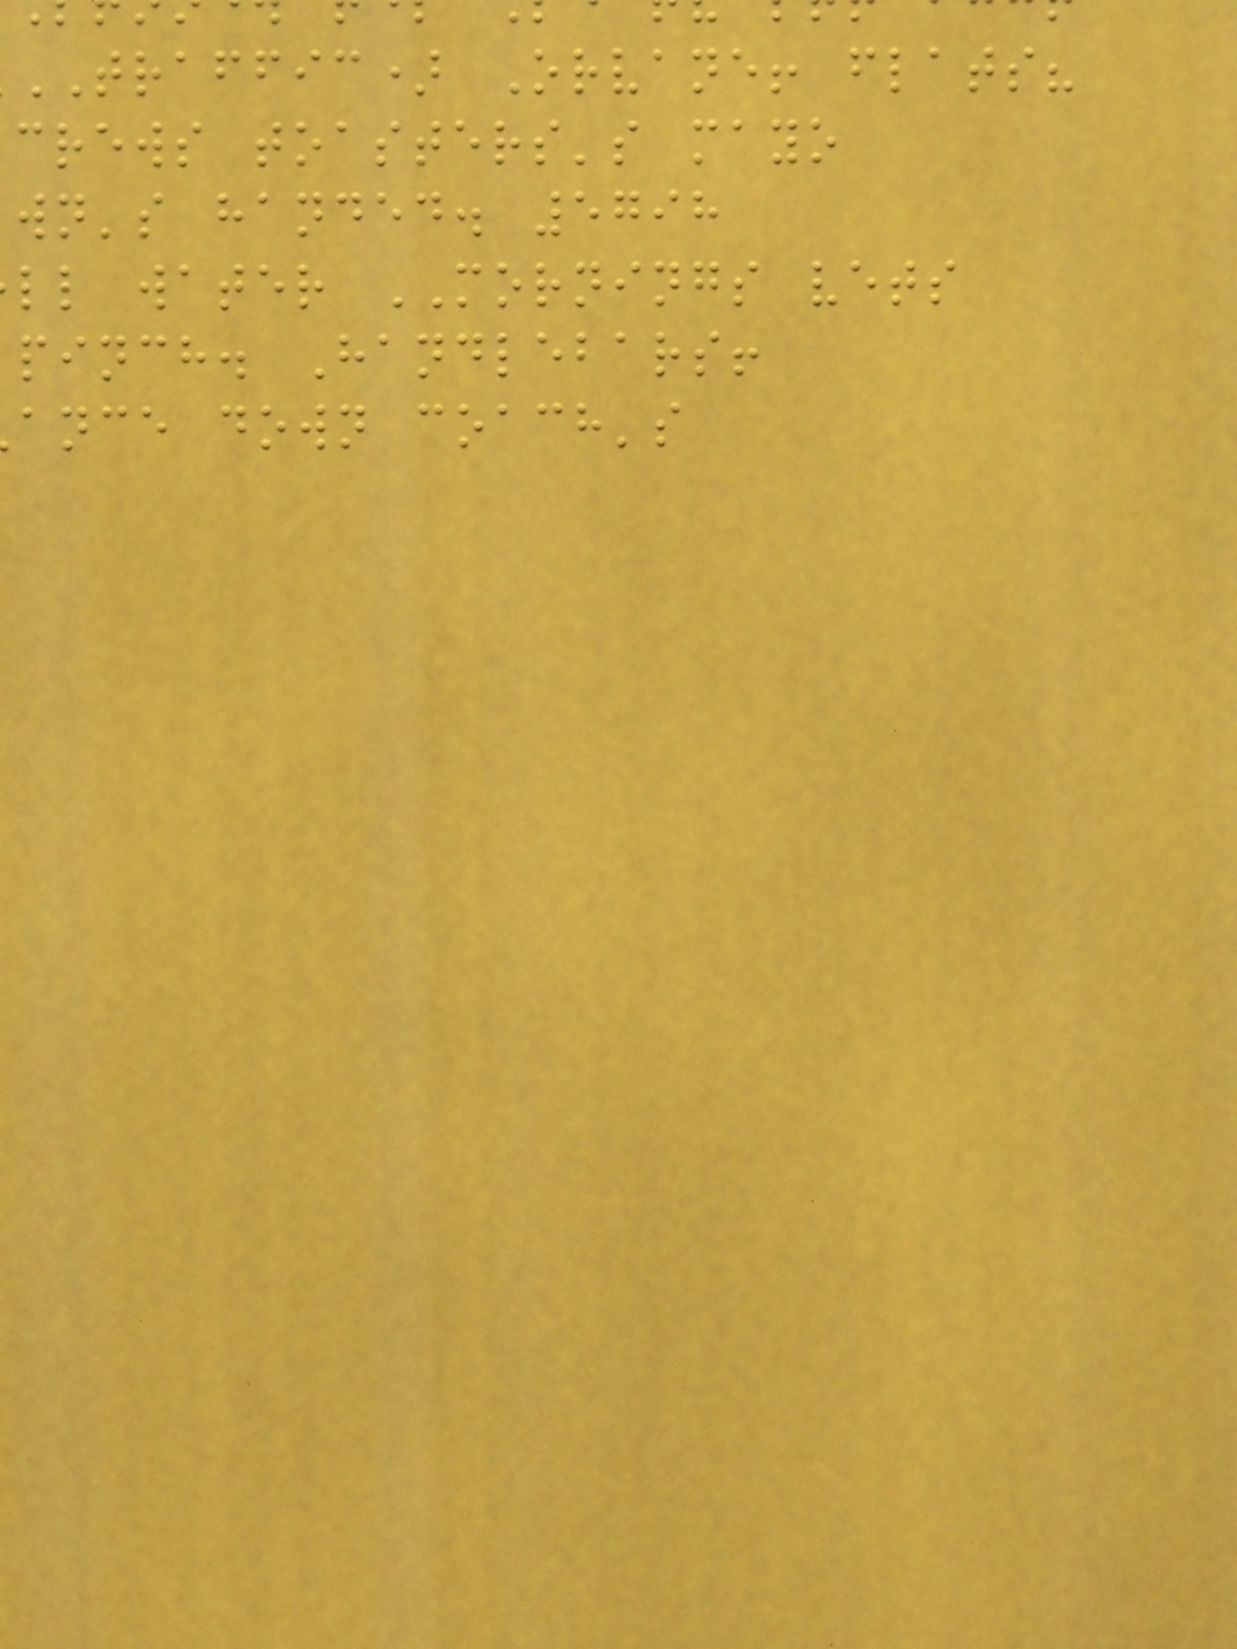TRAFFIC) Orvane! flats?
crews toasters's mayo
wn's handed. 5798
ll water MORNINGS vets
pinch. Handlebars!
ance down coach's
